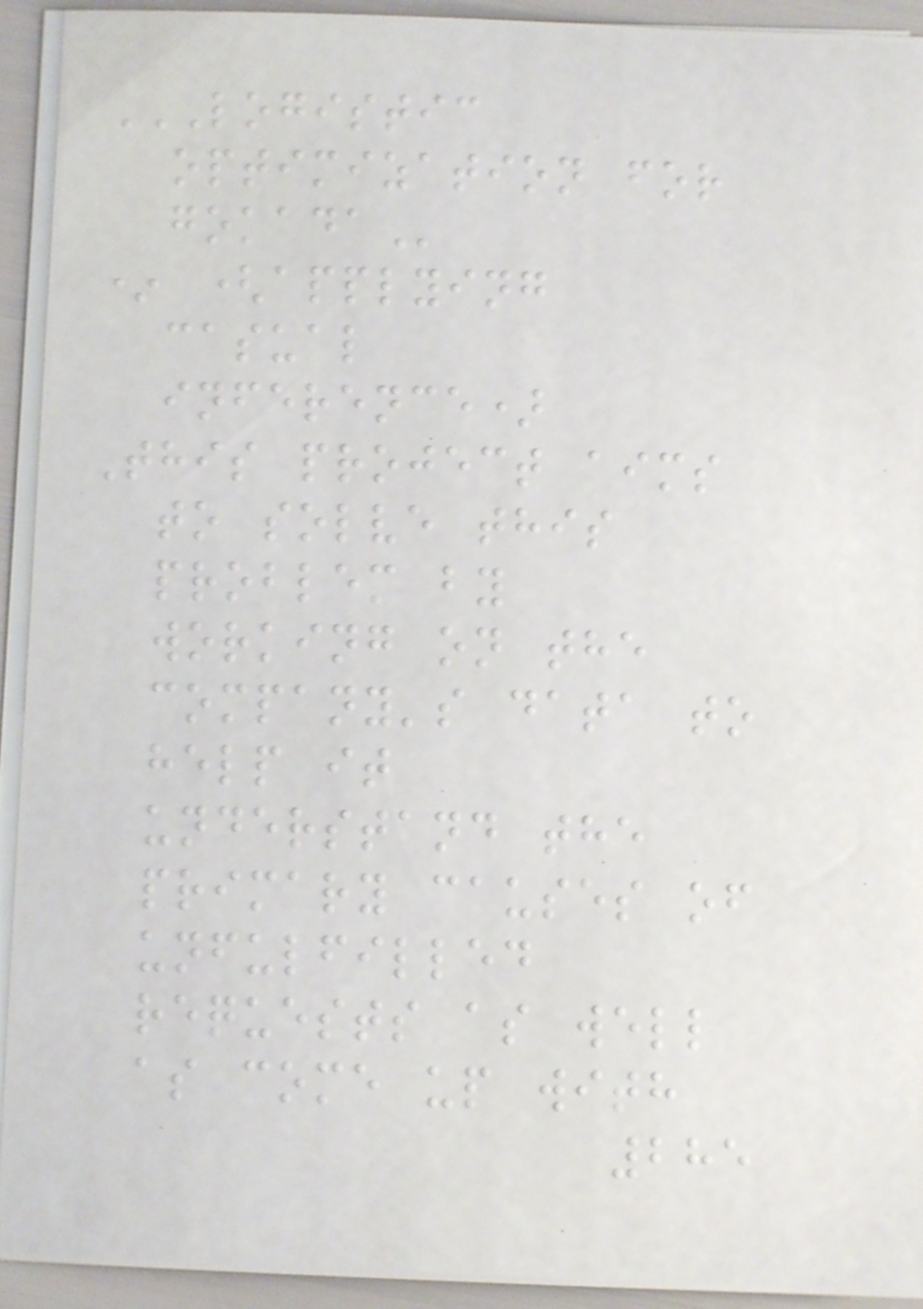LOGISTIC
OPTIMIZATION FOR
GOKADA
* (applying
casual
inference)
This project aims
to solve this
problem by
working on the
company's data to
help it
understand the
primary causes of
unfulfilled
requests as well
as come up with
285
